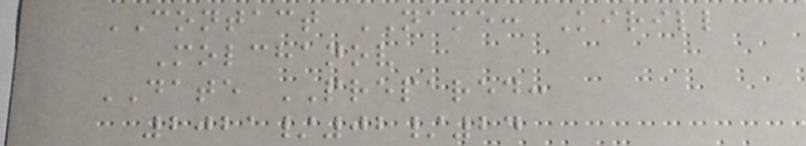CONTACT NAME: Kirill
Molchanov
DATE PREPARED:
2021/02/24
